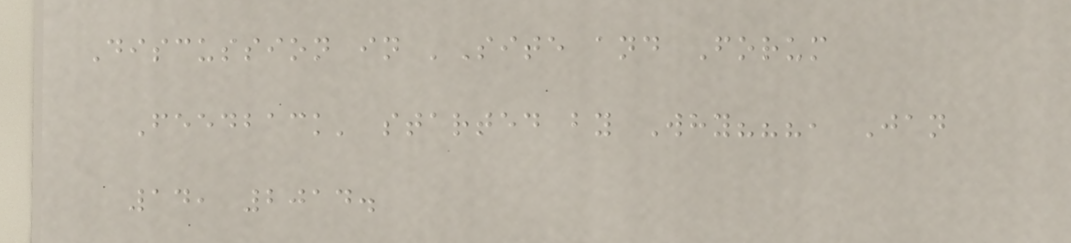Discussion in 'Site and Forum
Feedback' started by Why???, Jan
14, 2014.
